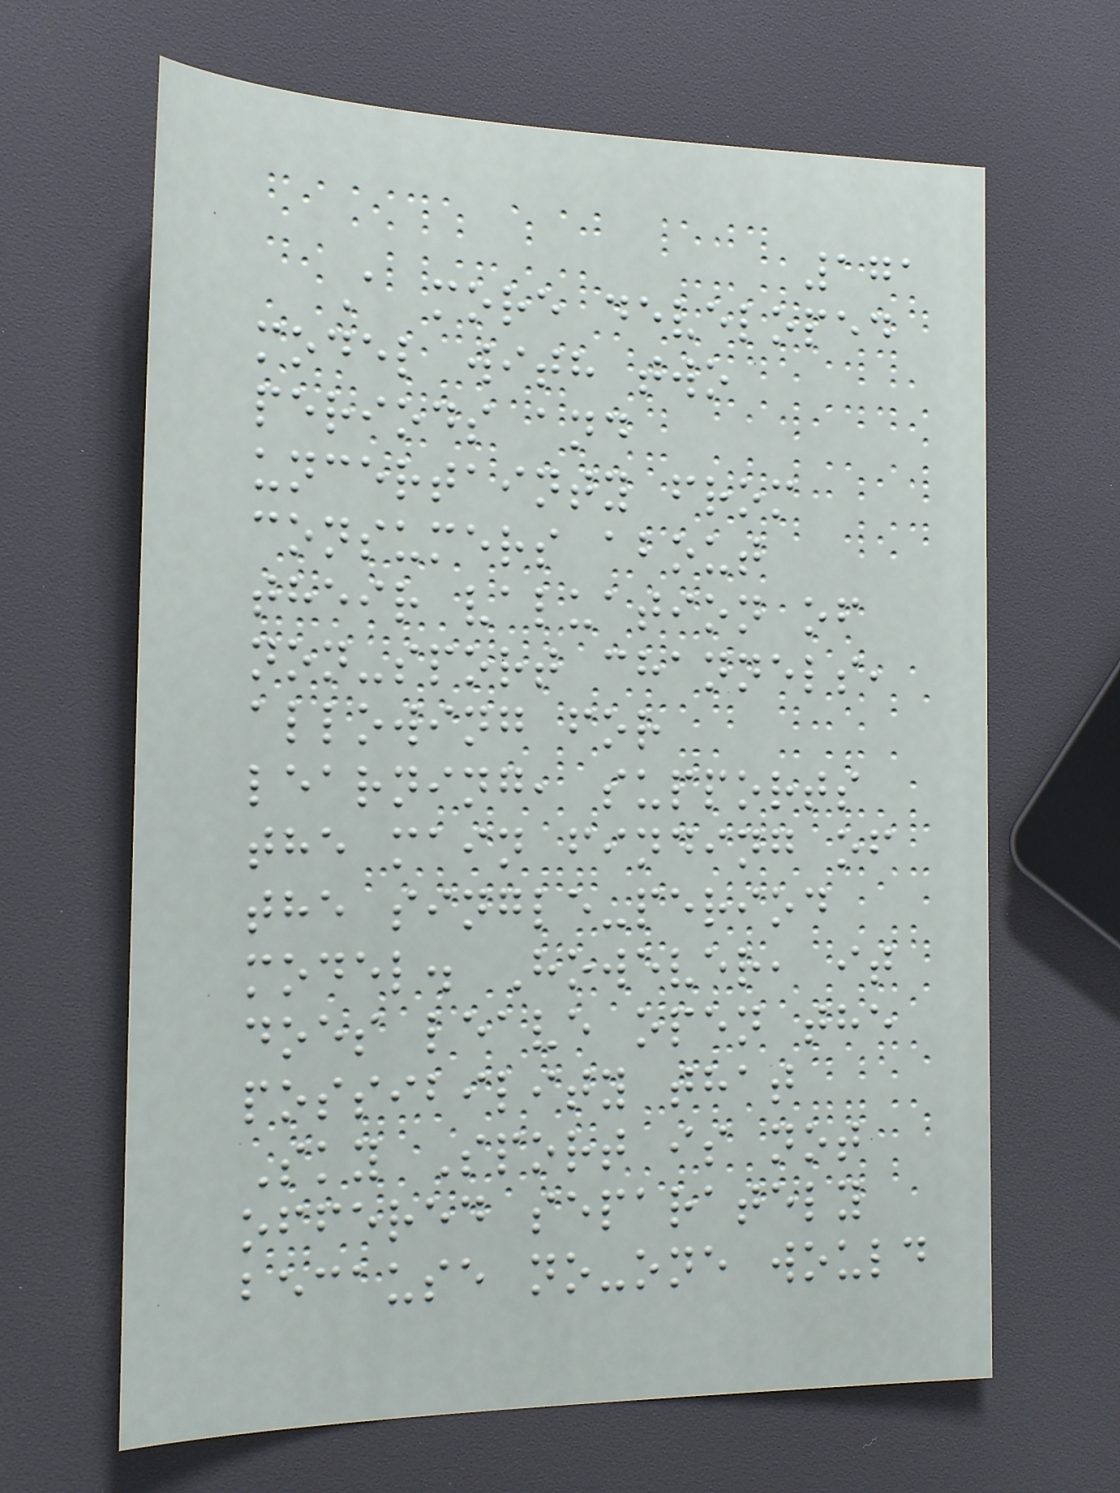171
A more developed
model with two
periods and
uncertainty from
consumers about
their valuation of
non-sport channels,
allowing for
learning, supports
the main finding of
the single-period
model. However, it
does leave open the
possibility that
Sky Sport is not
offered separately
because no-one would
